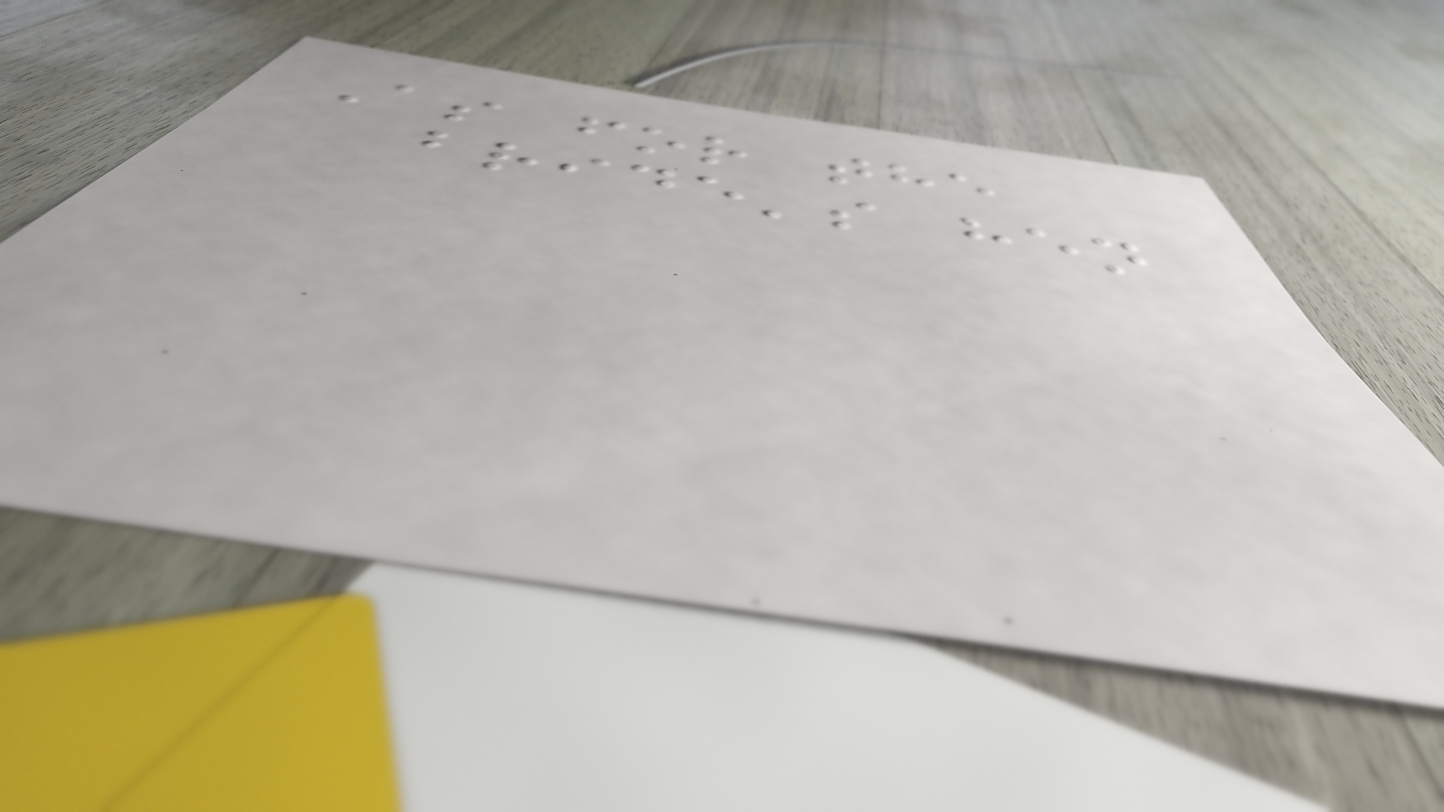As for the
bride's hen
